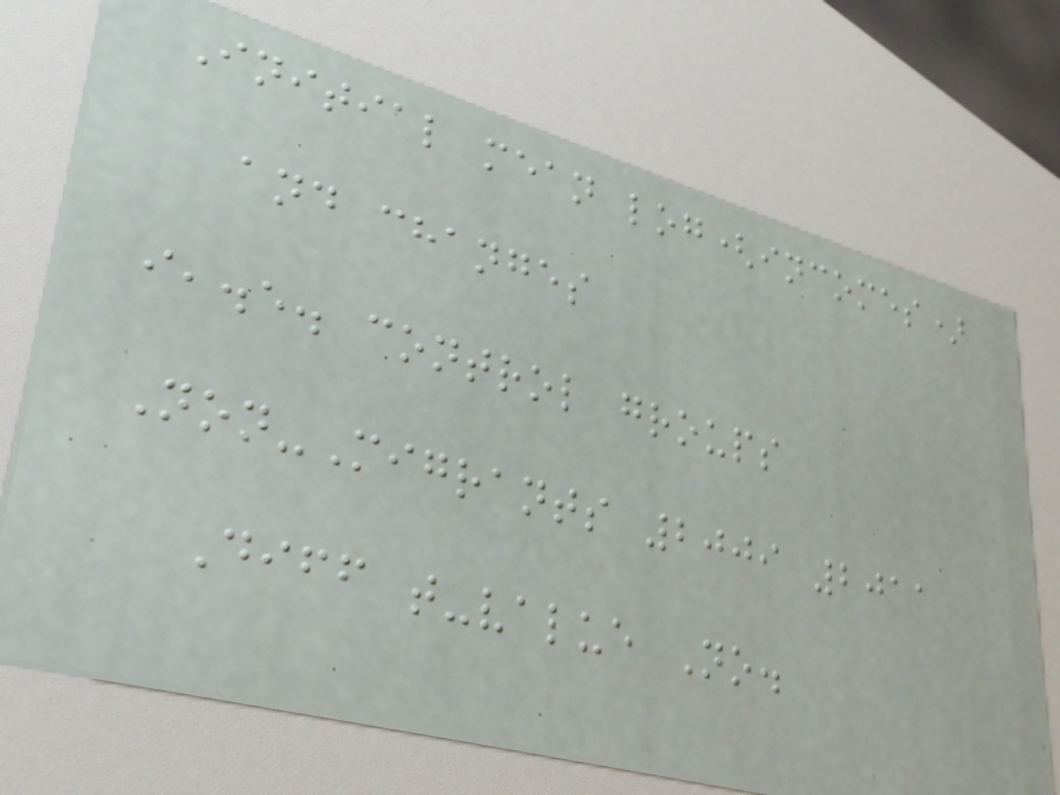Initial mean log(incomes)
and changes
i,.e. control groups
Non-Migrants 2009 2011
Diff t-value No.
